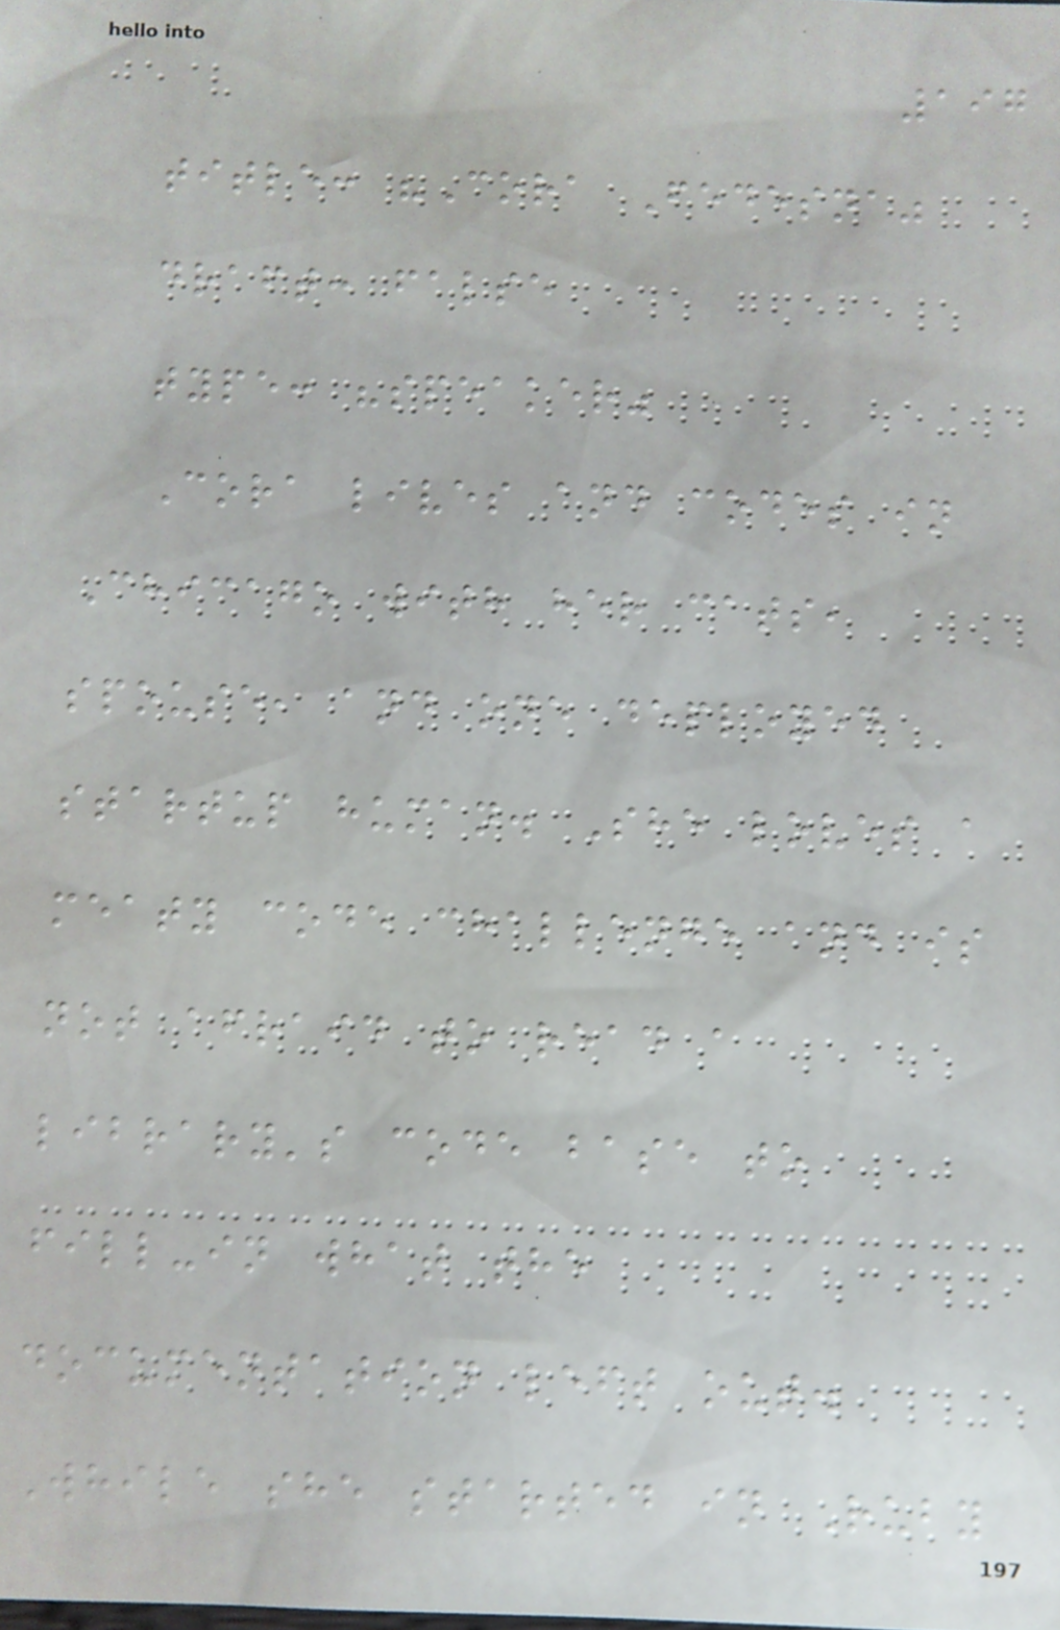197
title: "Cora Fedesna"
draft: false
type: "speaker"
Cora lives and codes in
Chicago with her cats,
spouse, and one deployed
startup human. She loves a
meaty code challenge and is
not afraid to read a
library's code base to
fill-in what the
documentation left out.
While she started in Ruby
